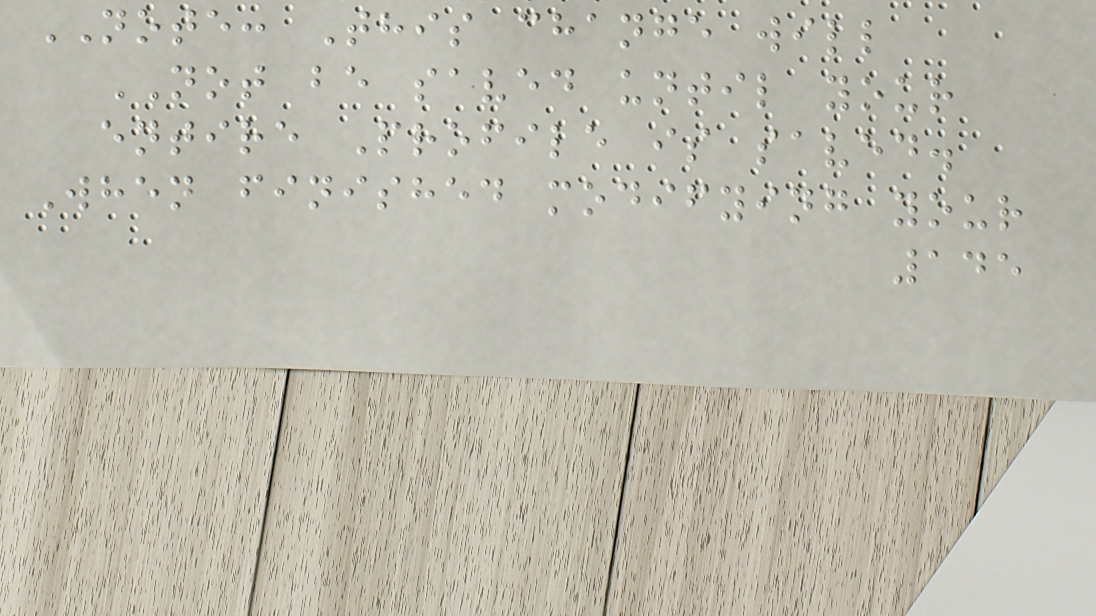NOTE: This change will
NOT be saved until your
entire Profile is saved.
When finished modifying your
145
